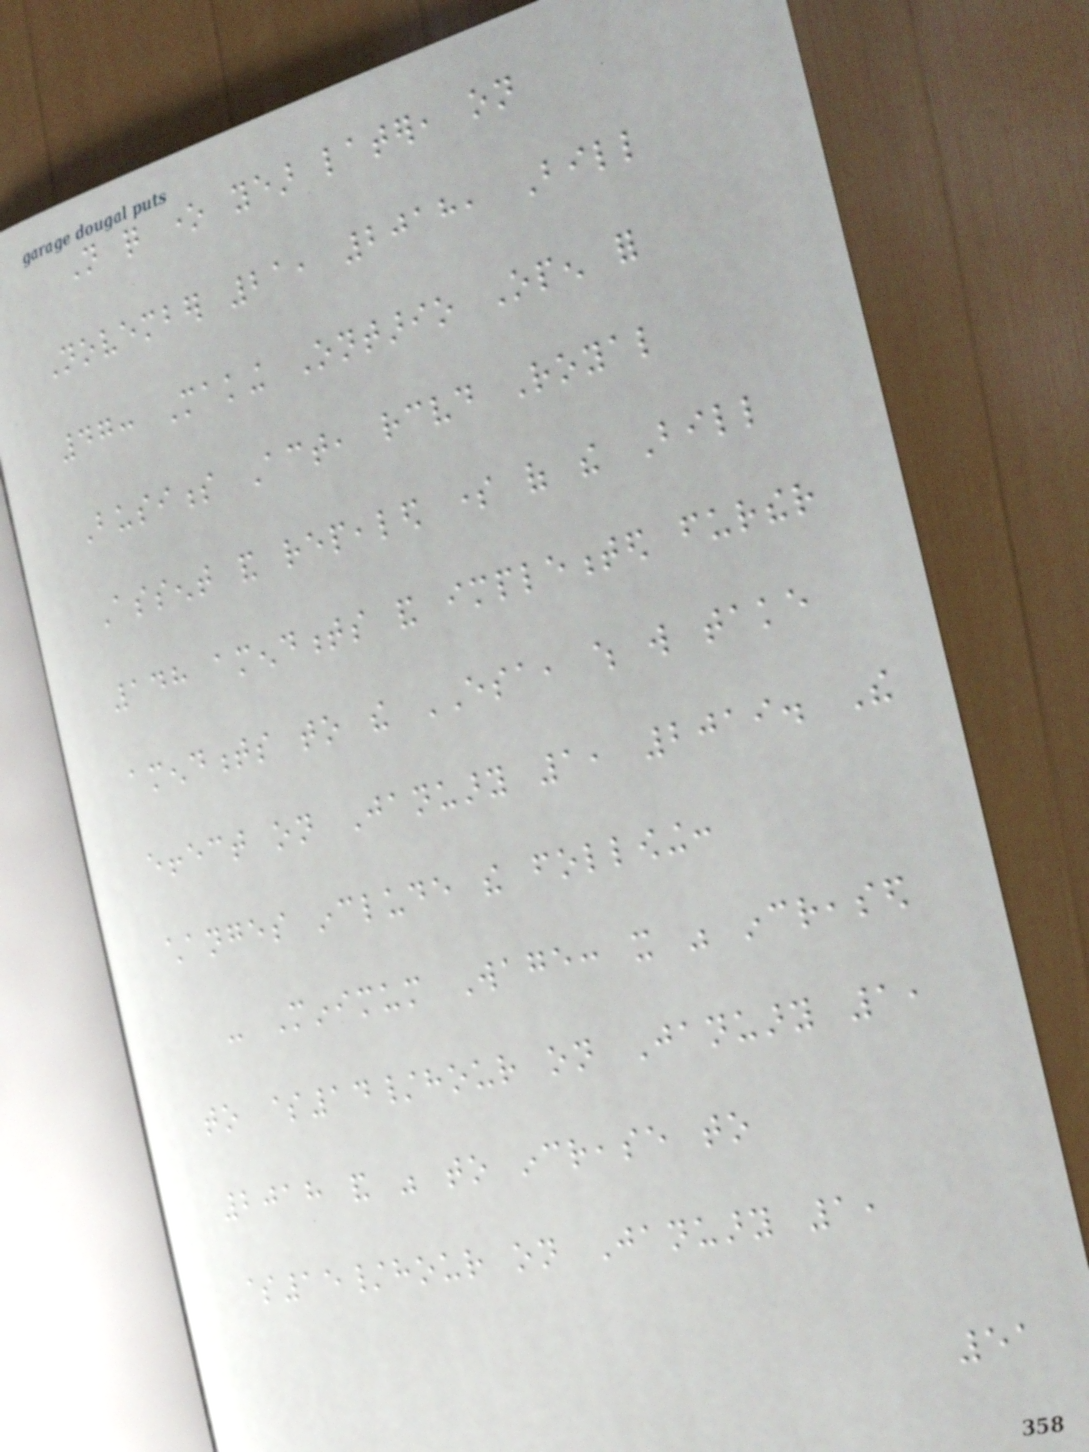Not quite one year later, on
November 21, 2018, Bill
47: Making Ontario Open for
Business Act, received Royal
Assent and repealed some of the Bill
148 amendments and implemented further
amendments to the ESA, which will take
effect on January 1, 2019. The
changes include the following:
- Minimum Wage: it was increased
to $14/hour on January 1,
2018 and was to increase to
$15/hour on January 1,
51
